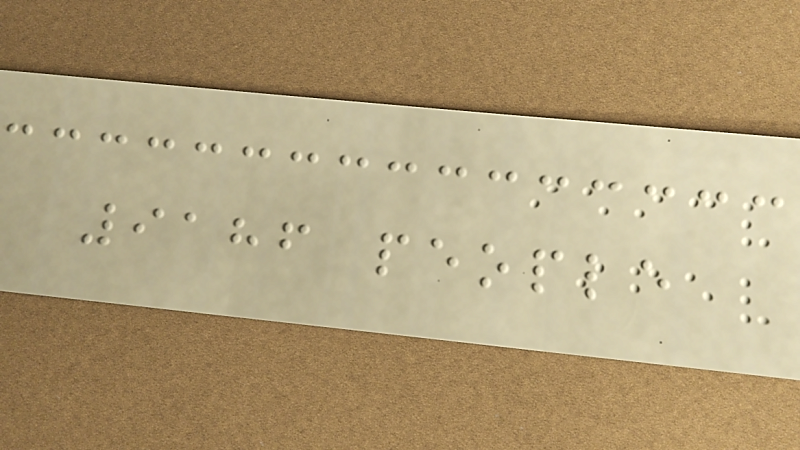9186 people
